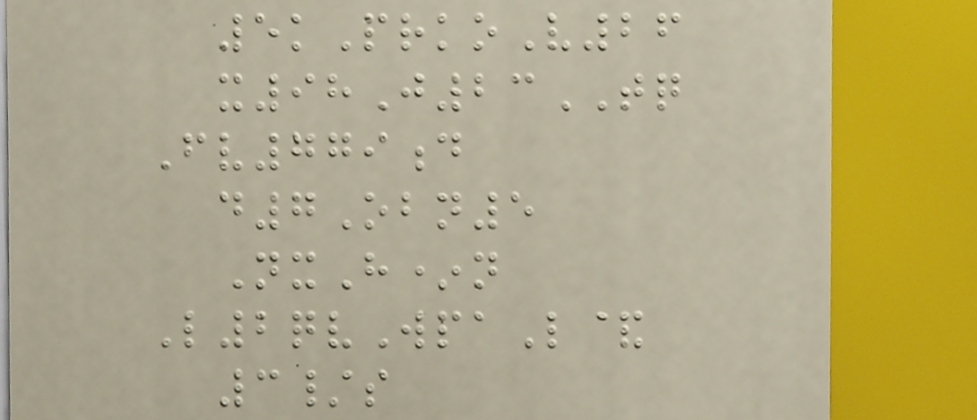5kPrkoV26
x98J23TQ
Fv779d
d7Obn5
NxH*n
L2qvWpaL&
3/s
